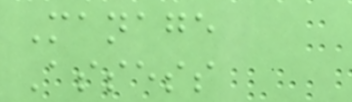Manage
Assess
